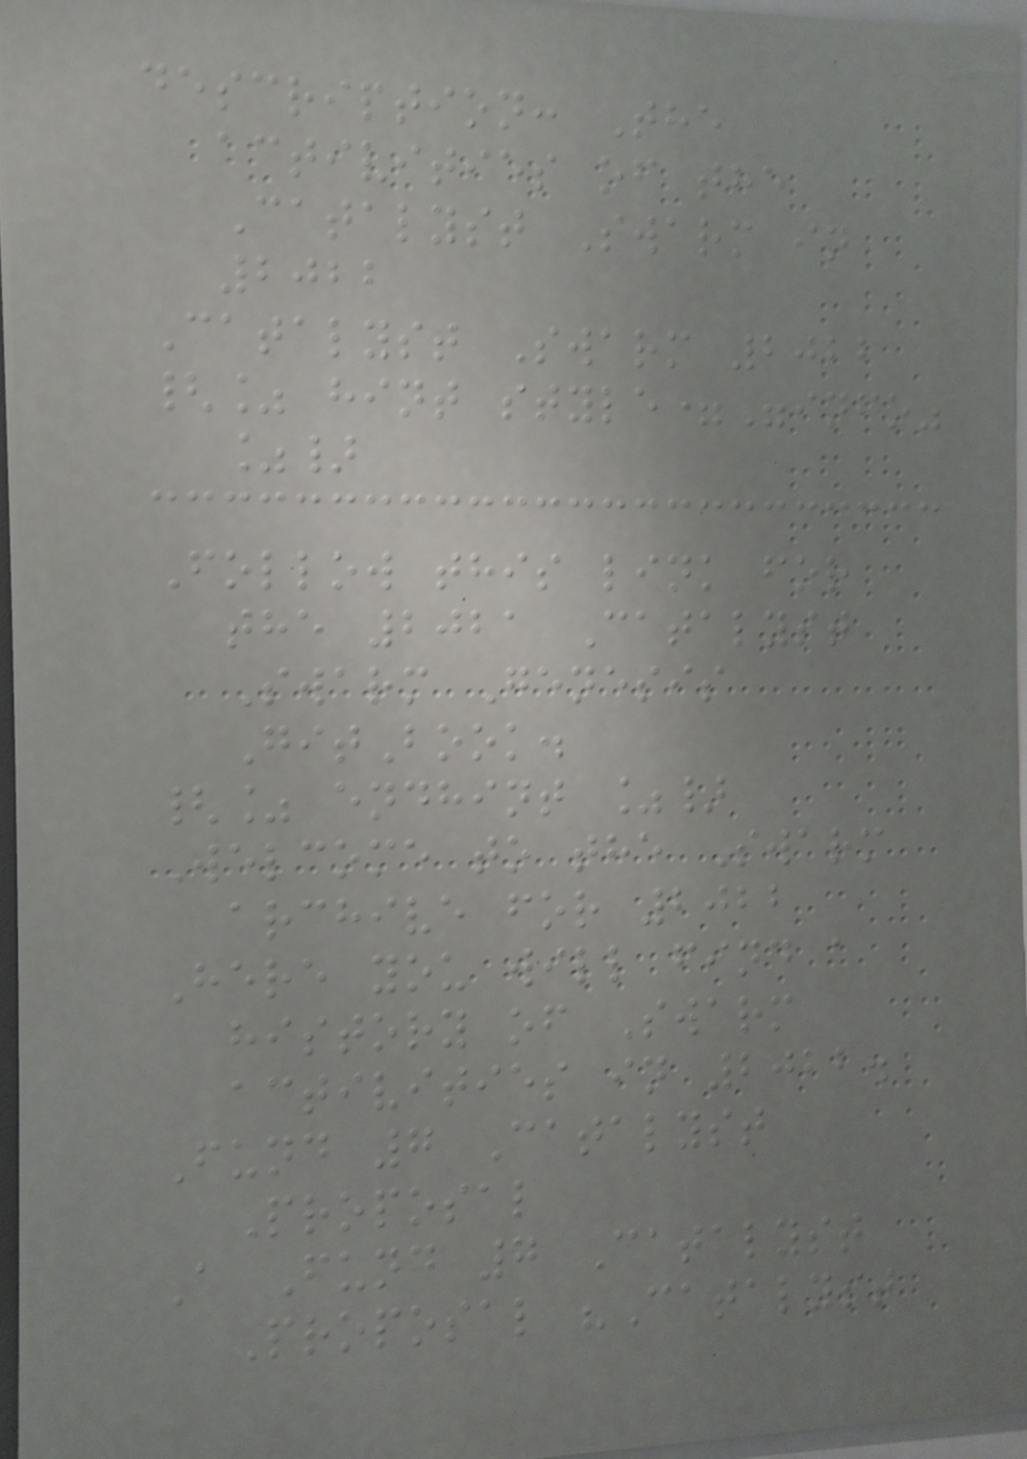description: The
activities of the
Catalyst Swarm in
2022
Catalyst Swarm 2022
{% hint style="info"
%}
Follow this link for
the 2021 Catalyst
Swarm Genesis
GitBook.
{% endhint %}
Welcome to the Swarm
archive for 2022
Here you will find a
history of Swarm
activities in 2022.
Fund 7 Catalyst
Proposal
A Fund 7 Catalyst
Proposal "Catalyst
